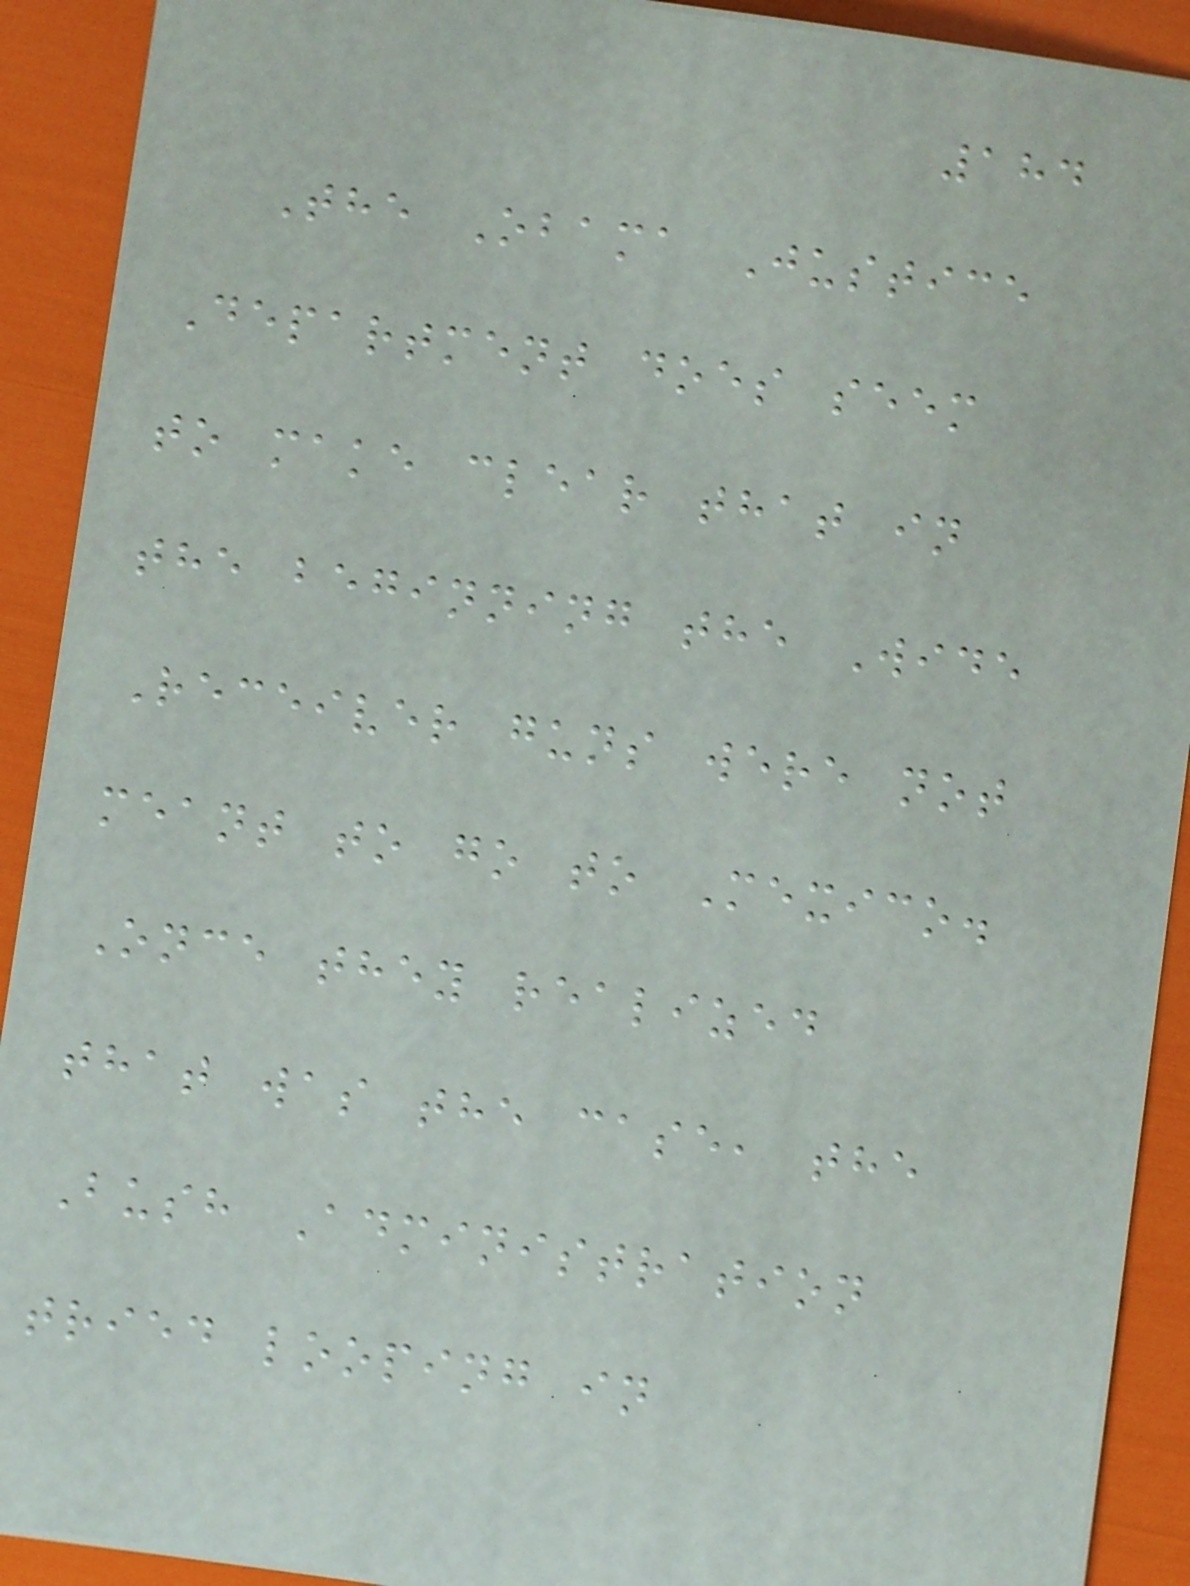184
The Obama Justice
Department does seem
to make clear that in
the beginning the Wide
Receiver guns were not
meant to go to Mexico.
Once they realized
that was the case, the
Bush Administration
tried looping in
